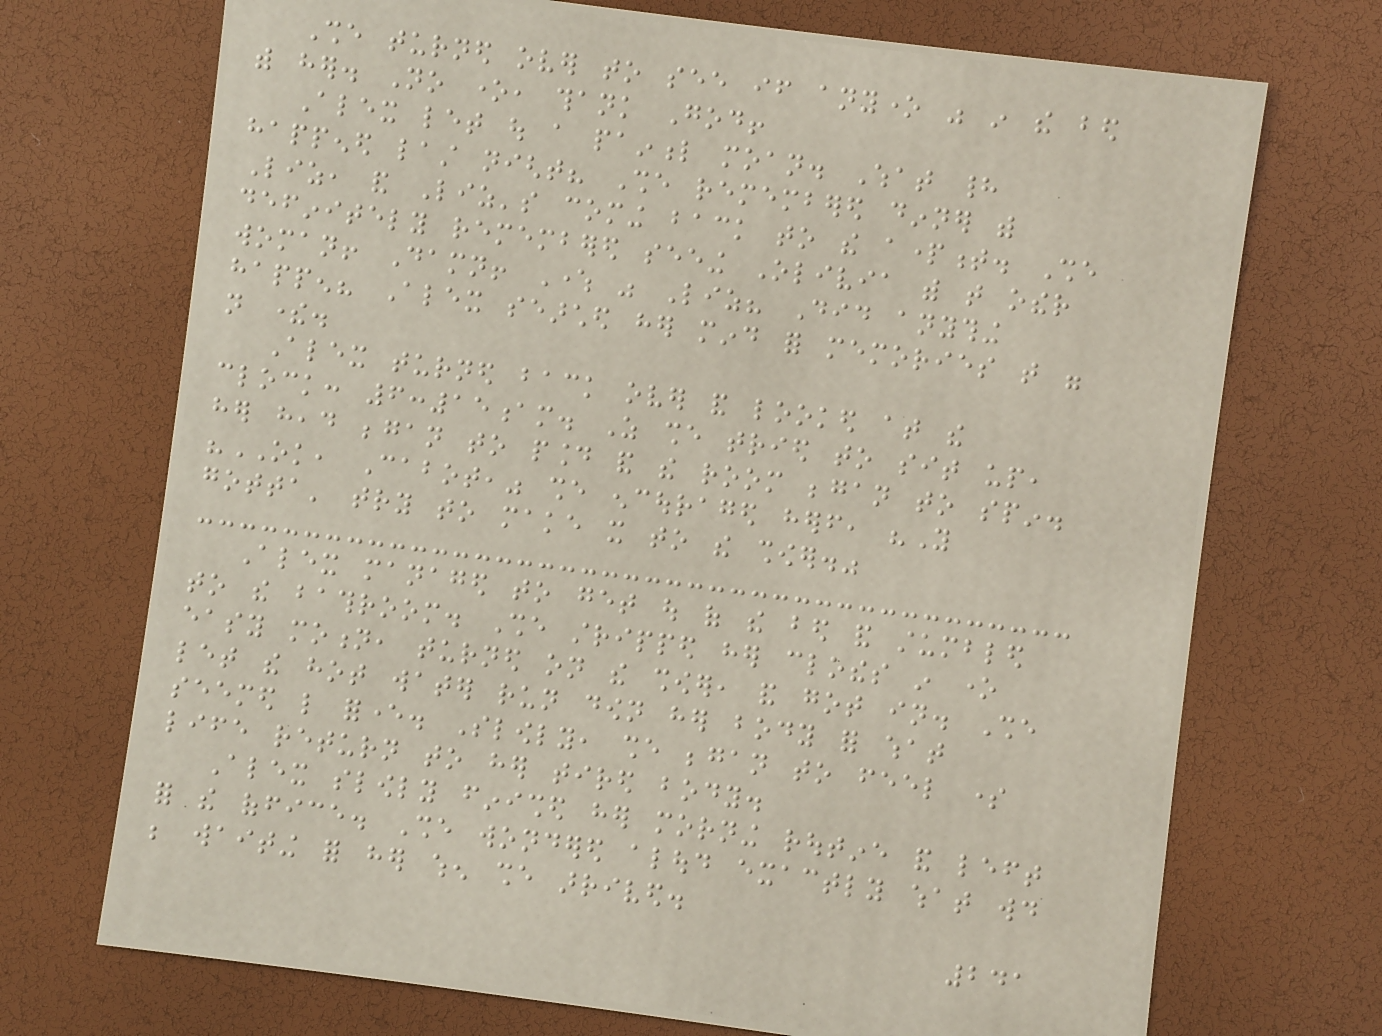She turned over to see if anyone was in the bed
with her. No one, thank God!
Alex let out a painful moan. What had
happened last night? She remembered dinner with
Liz, and Liz's coming back to the apartment. She
definitely remembered seeing Olivia with that other
woman! Damn! Where was Liz? Did anything
happen? Alex searched her mind for memories that were
not there.
Alex turned back over and looked at the
clock: 6:15am. As she tried to sit up,
her head began to pound and the room began to spin.
"OK, Cabot," she encouraged herself, "You
gotta' try to make it to the shower."
Alex managed to get out of the bed and stumbled
to the bathroom. She stripped her clothes in one
easy motion, turned on the shower, and got in. She
let the hot water run down her body for what
seemed like forever. Slowly, she began to feel some
life return to her tired body.
Alex slowly finished her morning routine and left
for the office. She wondered aloud exactly what would
be waiting for her when she arrived.
241
